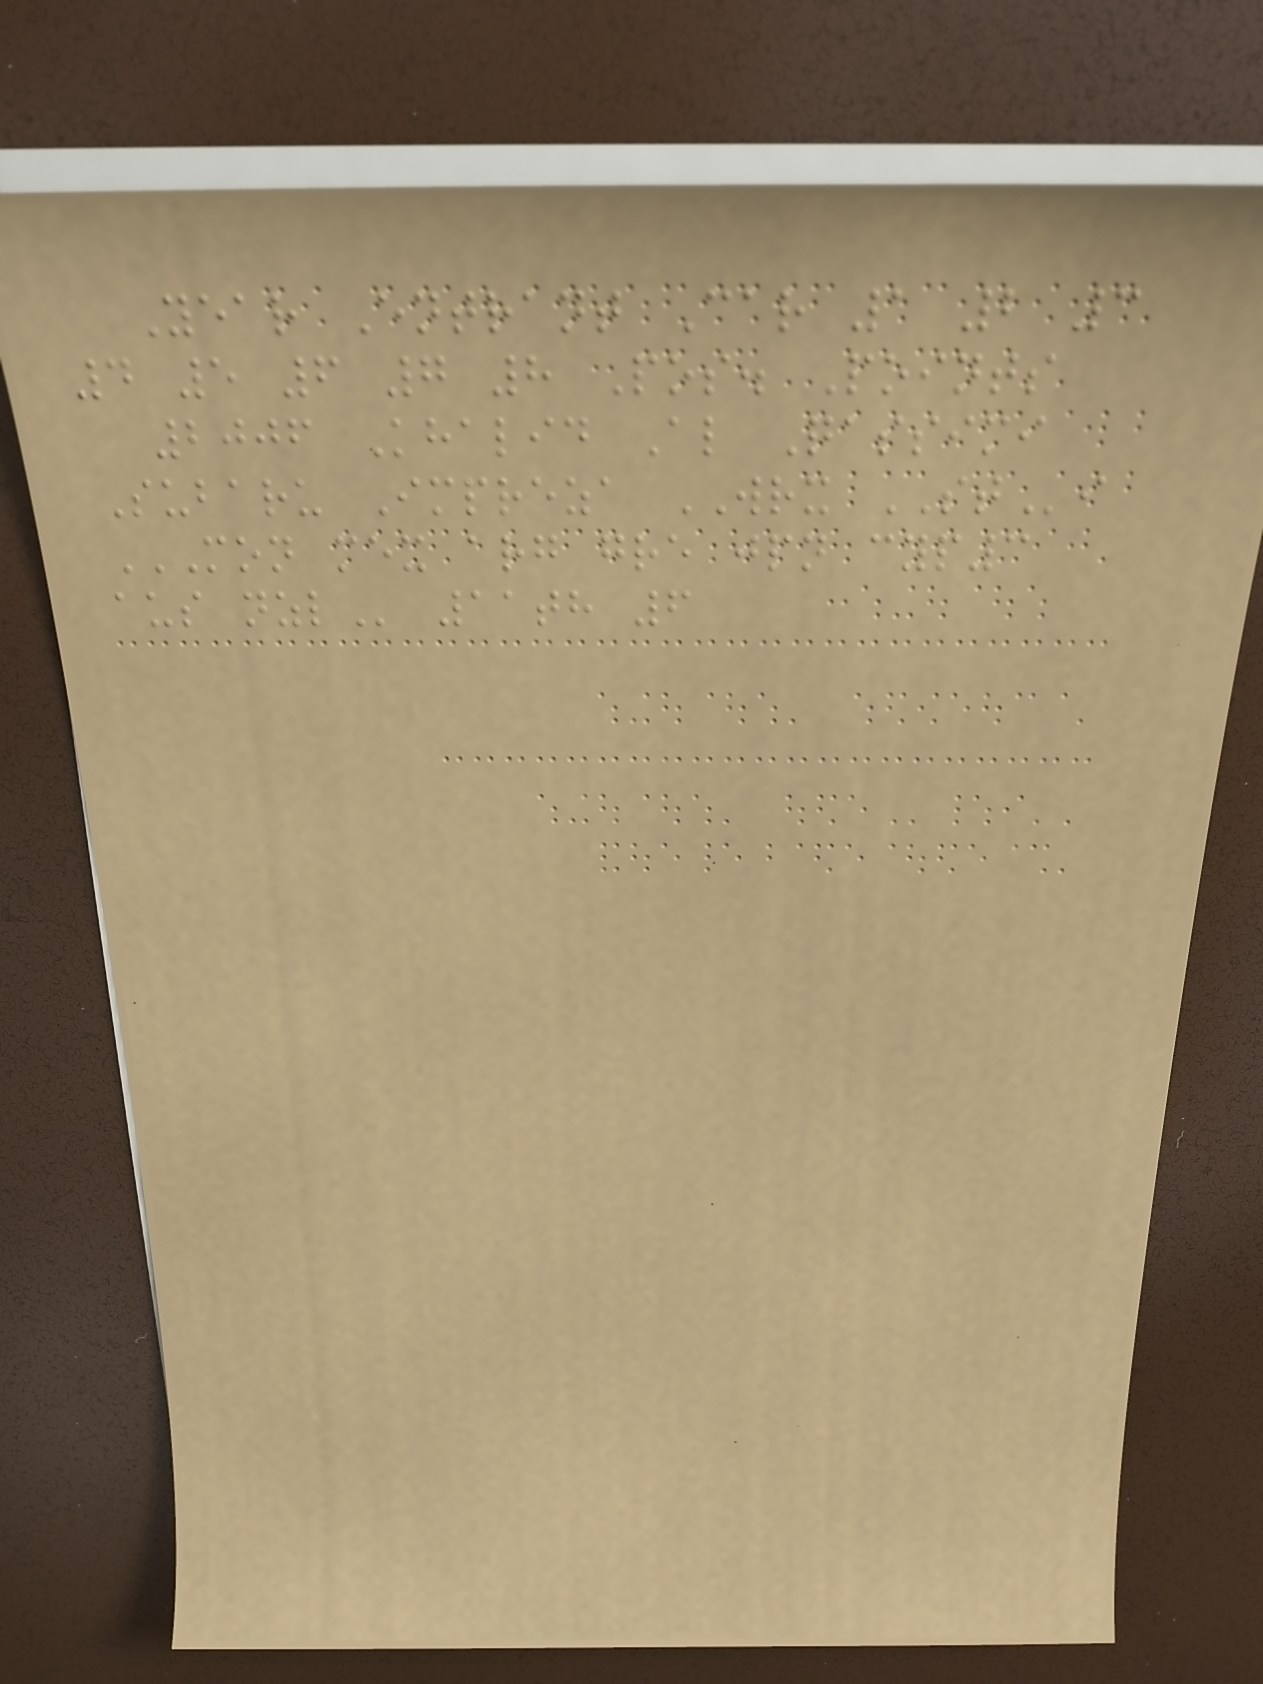Year Entrant Car 1 2 3
4 5 6 7 8 Pos. Points
2006 Khalid Al Qassimi
Subaru Impreza WRX STi
MON MEX ARG GRE JPN CYP3
AUS NZL 11th 6
